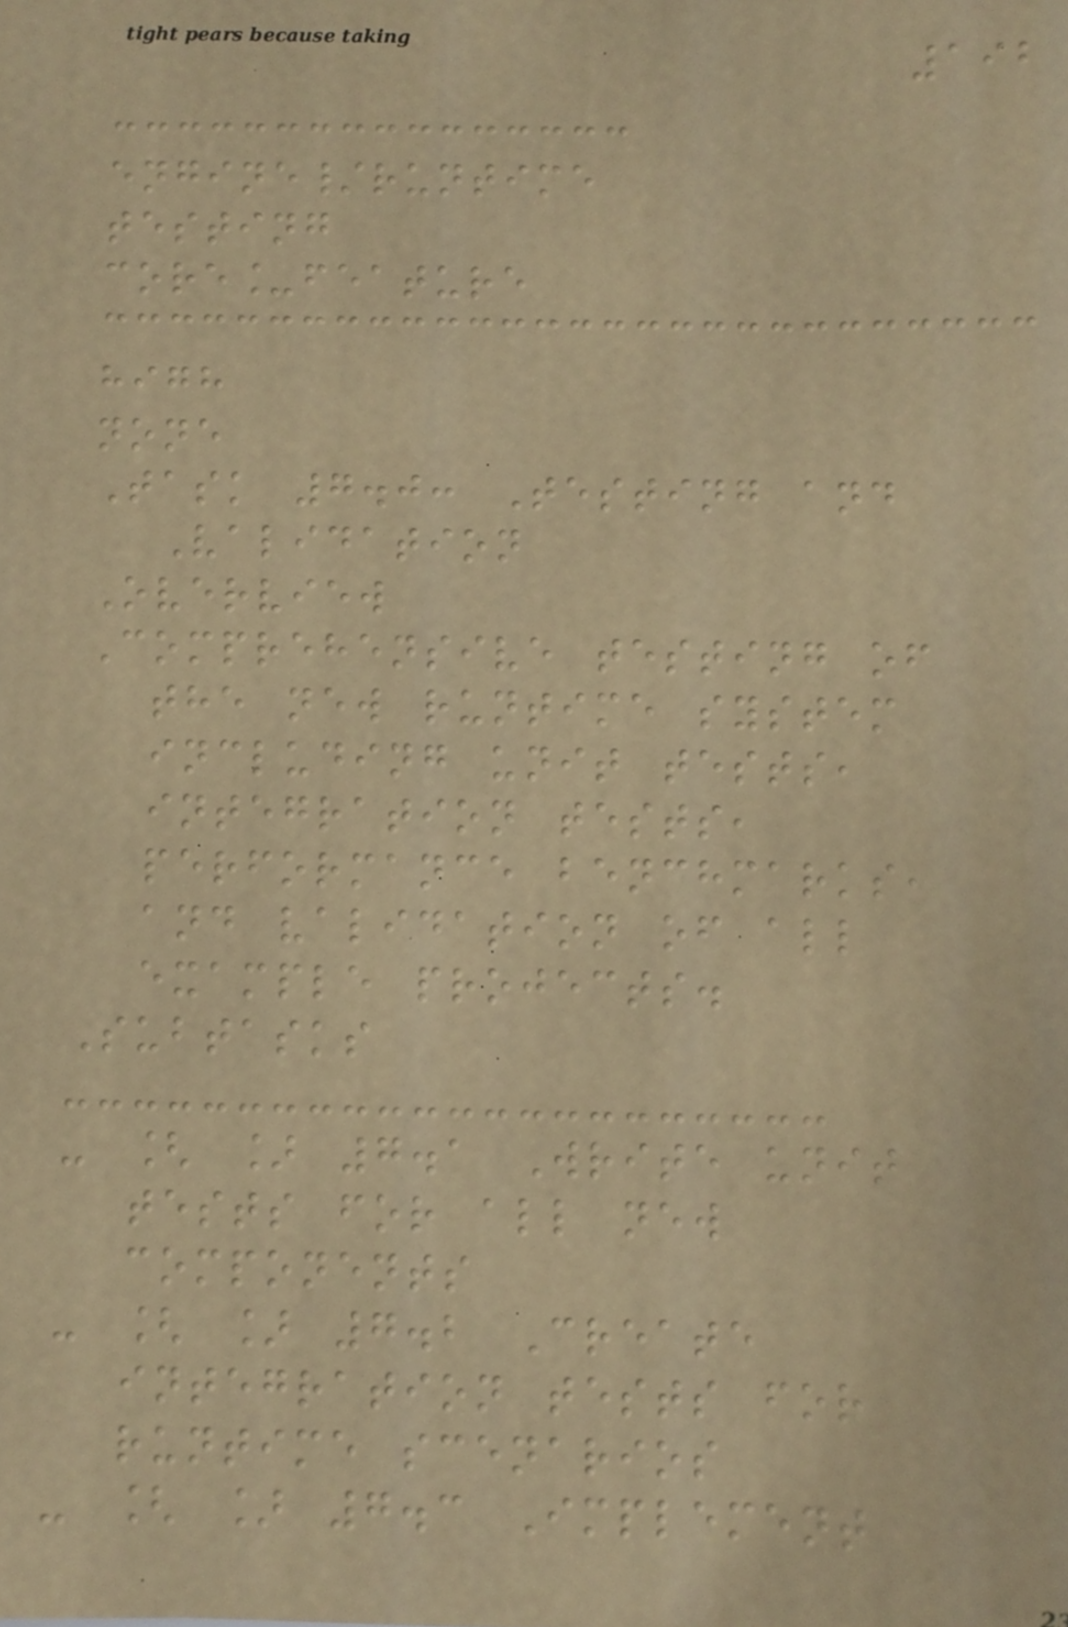192
engine/runtime
testing
core_feature
high
none
Task 7.0: Testing and
Validation
Overview
Comprehensive testing of
the new runtime system
including unit tests,
integration tests,
performance benchmarks,
and validation of all
example projects.
Subtasks
- [ ] 7.1 Write unit
tests for all new
components
- [ ] 7.2 Create
integration tests for
runtime scenarios
- [ ] 7.3 Implement
